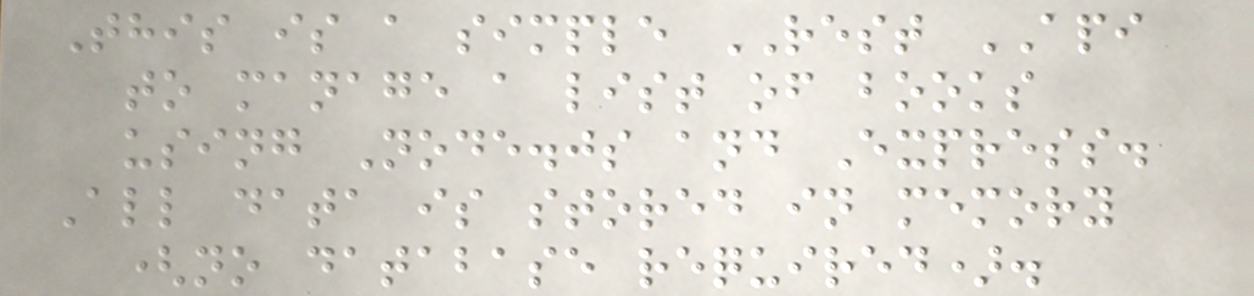This is a simple REST API
to manage a list of books
using Node.js and Express.
All data is stored in memory
(no database required).
